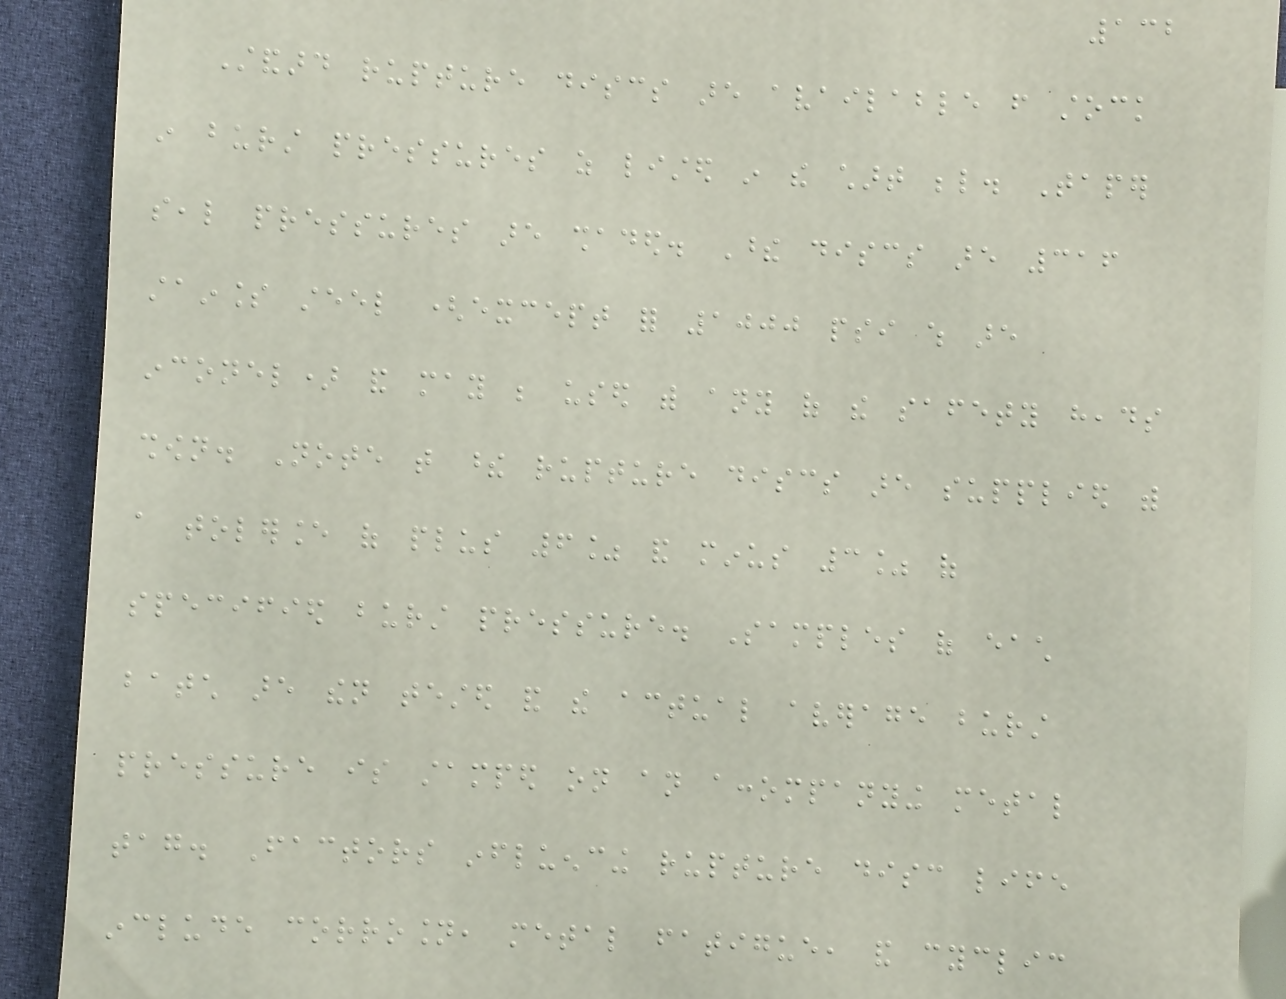132
Standard rupture discs are available from stock
in burst pressures as listed in the chart below. Taper
seal pressures are shaded. These discs are 316
stainless steel (except for 1000 psi which are
inconel) and may be used with any of the safety heads
shown. Note that these rupture discs are supplied with
a tolerance of plus 6% and minus 3% of
specified burst pressure. Samples of each
batch are then tested and the actual average burst
pressure is stamped on an accompanying metal
tag. Factors influencing rupture disc life
include corrosion, metal fatigue, and cyclic
